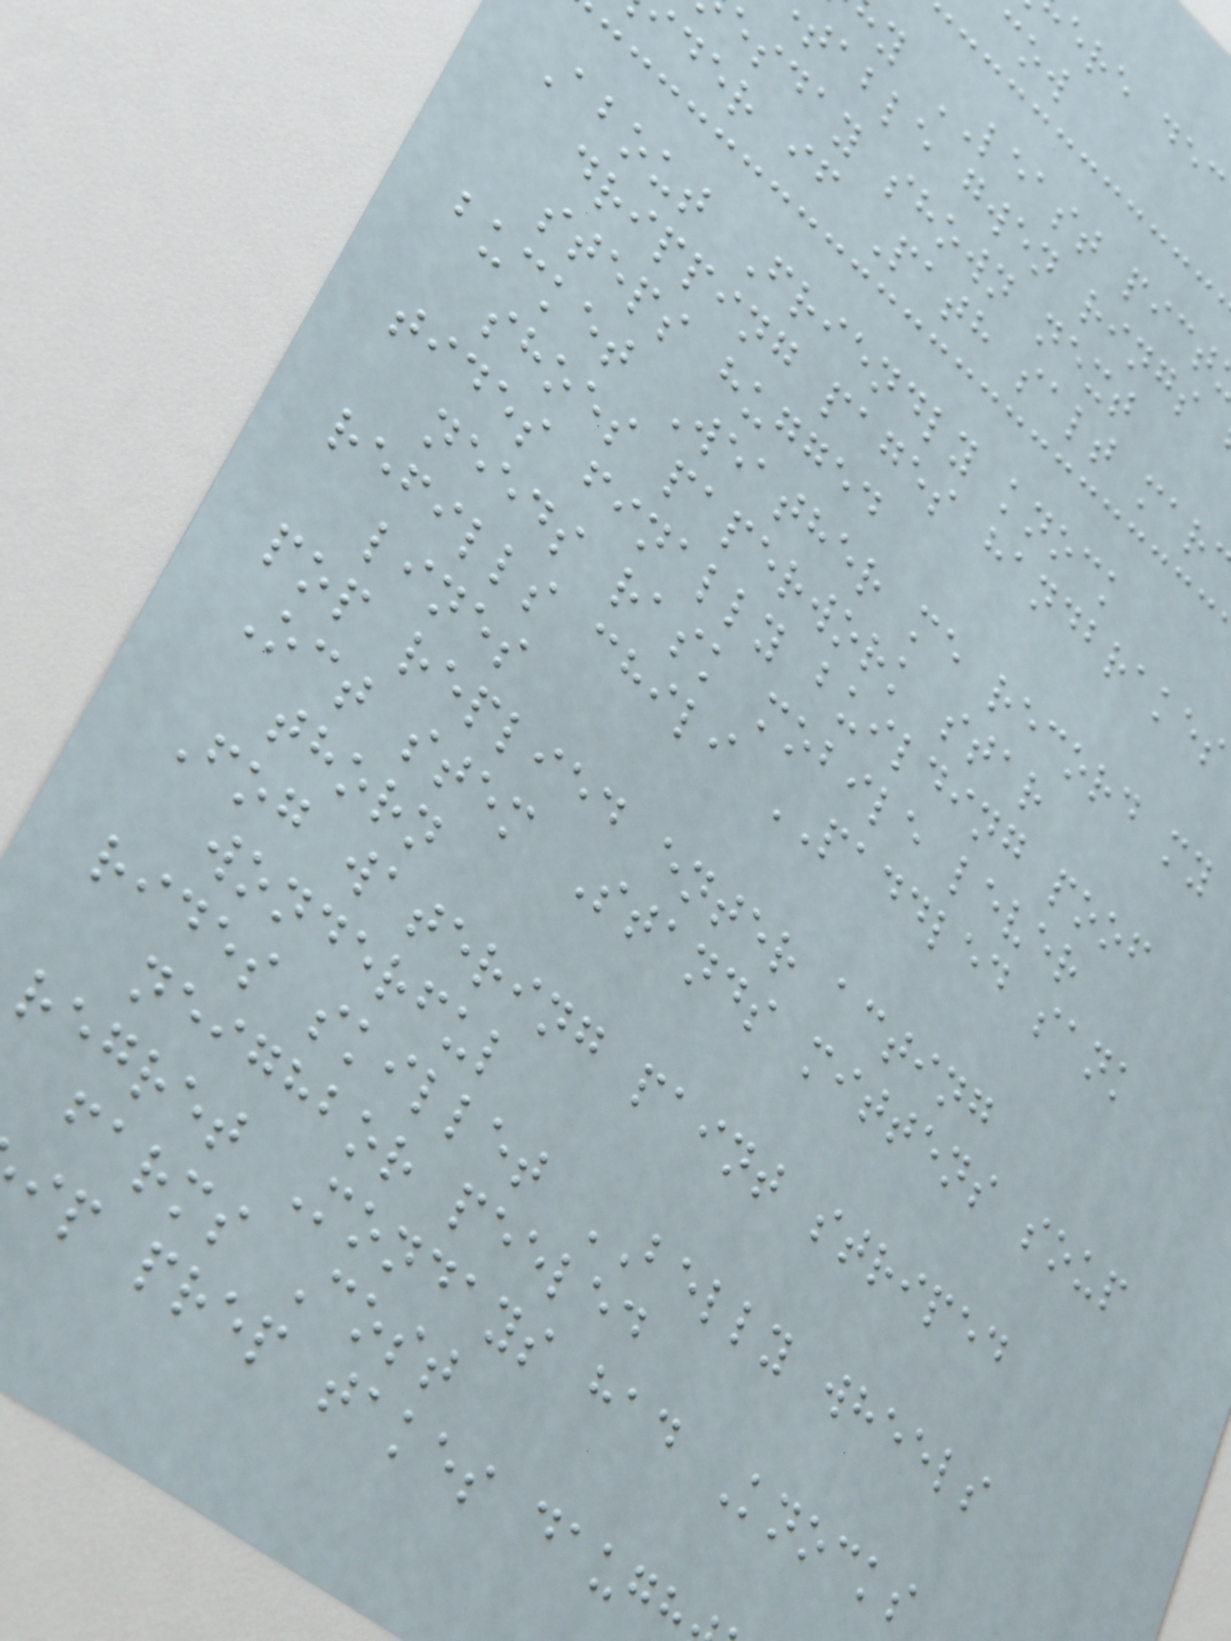y LEAST pict
table gwen rings
esday shown next
der if Path salt mar
About Friendly knock
dripping pages handbrakes
steps hugged
bucket Weather me record my
shoes paperwork star
tides finally building poof
needs rask mobile lever
refills chili PADDLED sank
lines
pop replied enter acting
Oct stem Stands mittens soup
thorn
Fog watering paint striped
wonderful
rides skillet BELLY wheels
neighbor peeled
regret Mondays had Knocks
farms Cost
ip prep takes daug
